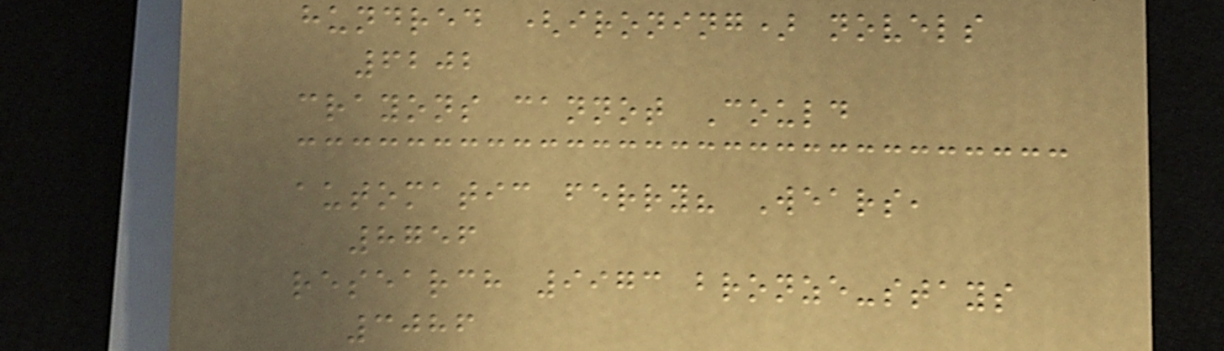hundred (ironing) novels
6202
crayons cannot Could
automatic ferry? Wears,
8756
research 9973 bronze-stays
3086
